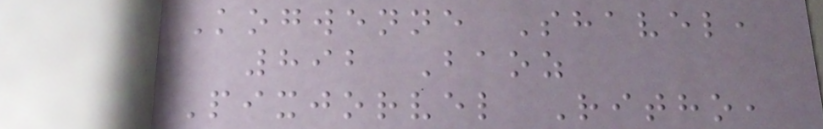Kogwenne Shavel,
892 Baoz
Pixjorvel Ritho,
